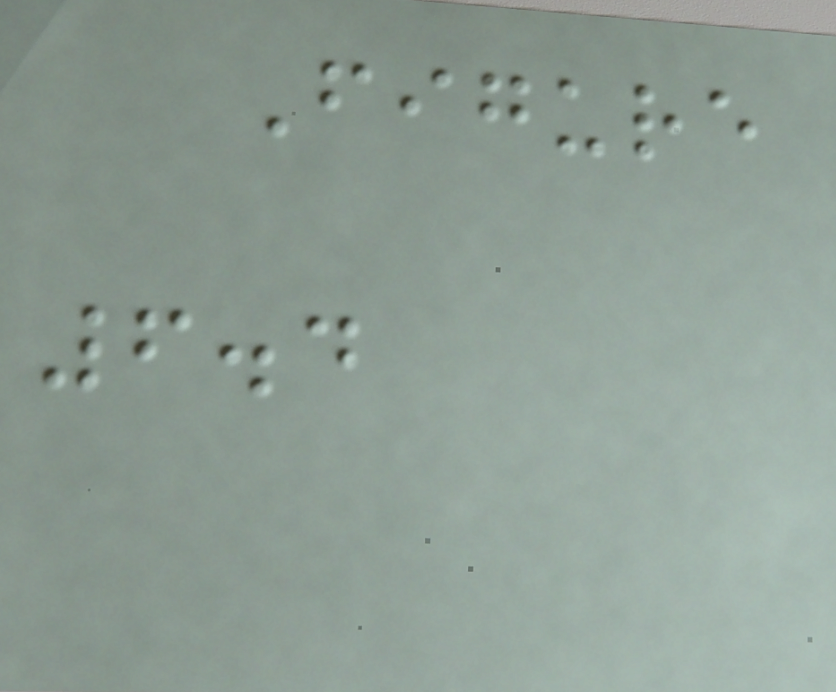Figure
6.4
